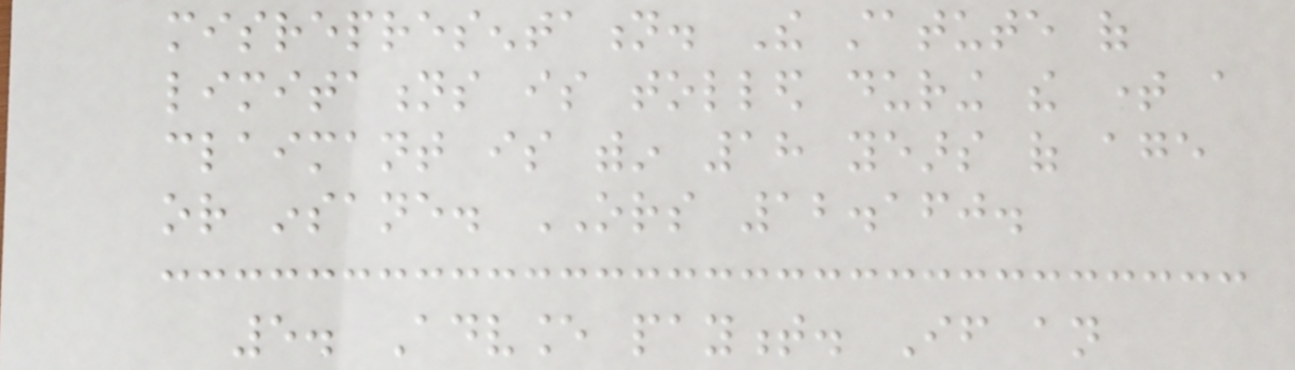misrepresentation. The statute of
limitations is tolled during the time a
claimant is within 18 years of age
or insane. ORS 12.160.
5. Advance payment. If an
